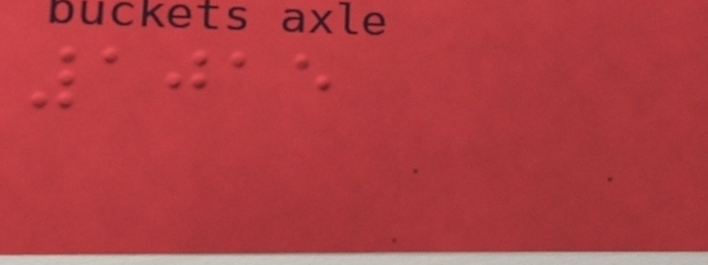1015
